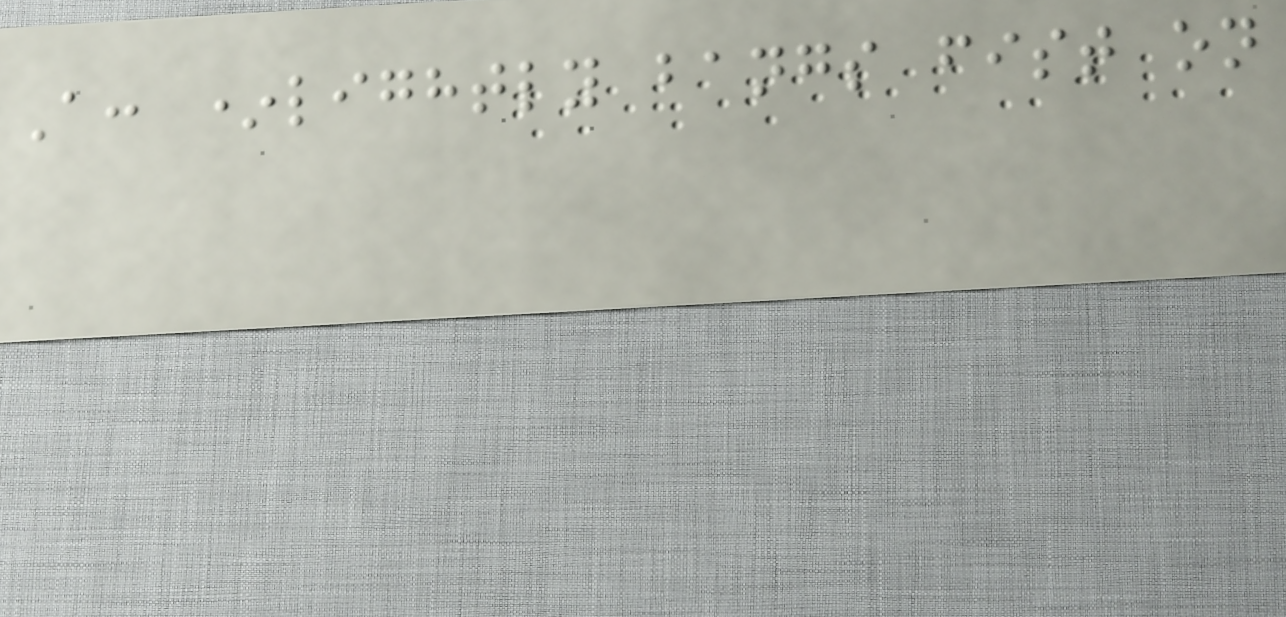A: *lightly bangs fist on
